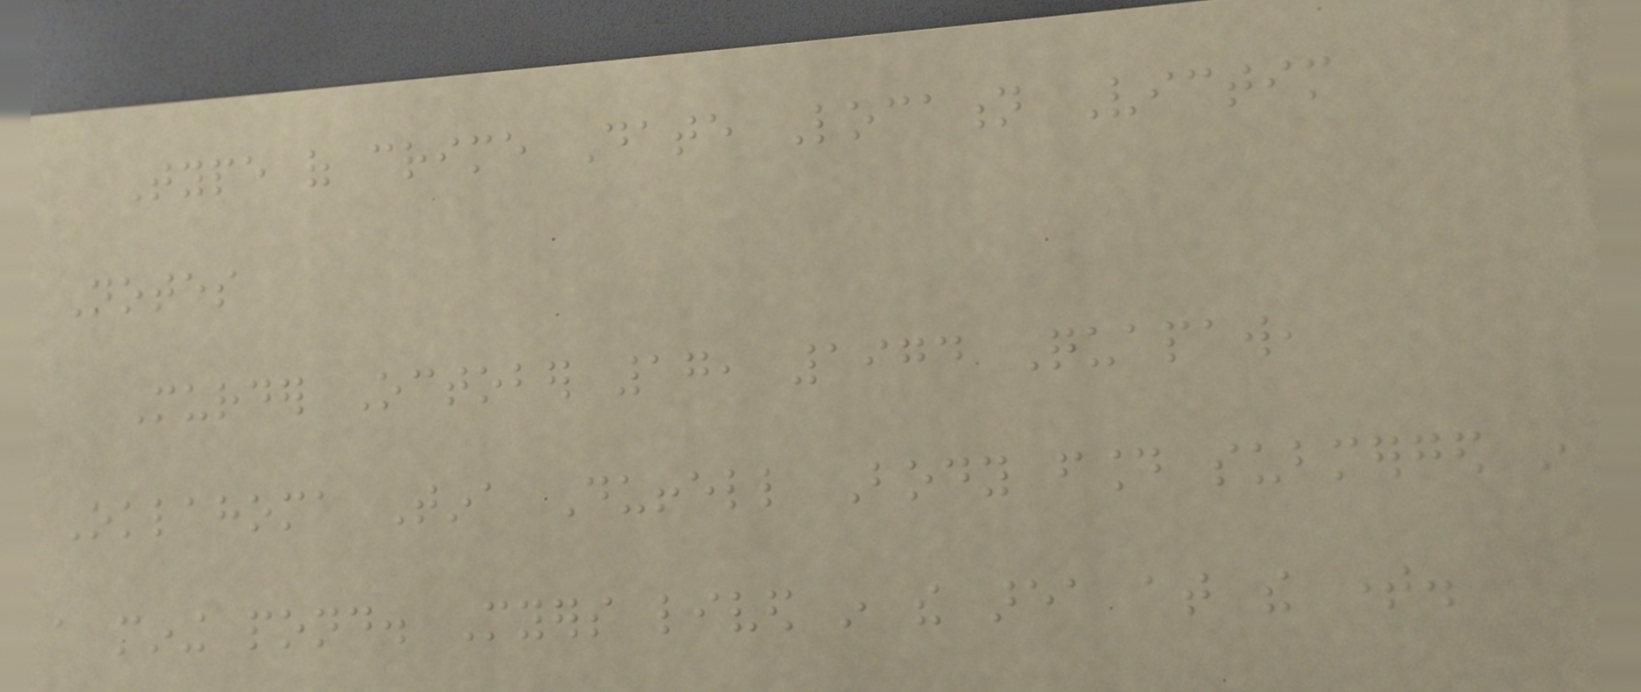Type of crime Date Location Victim
Notes
Murder October 17, 1974 Quapaw,
Oklahoma Tina Duffell Body found submerged in
a mining pond. Myers lived in the area at the time.
